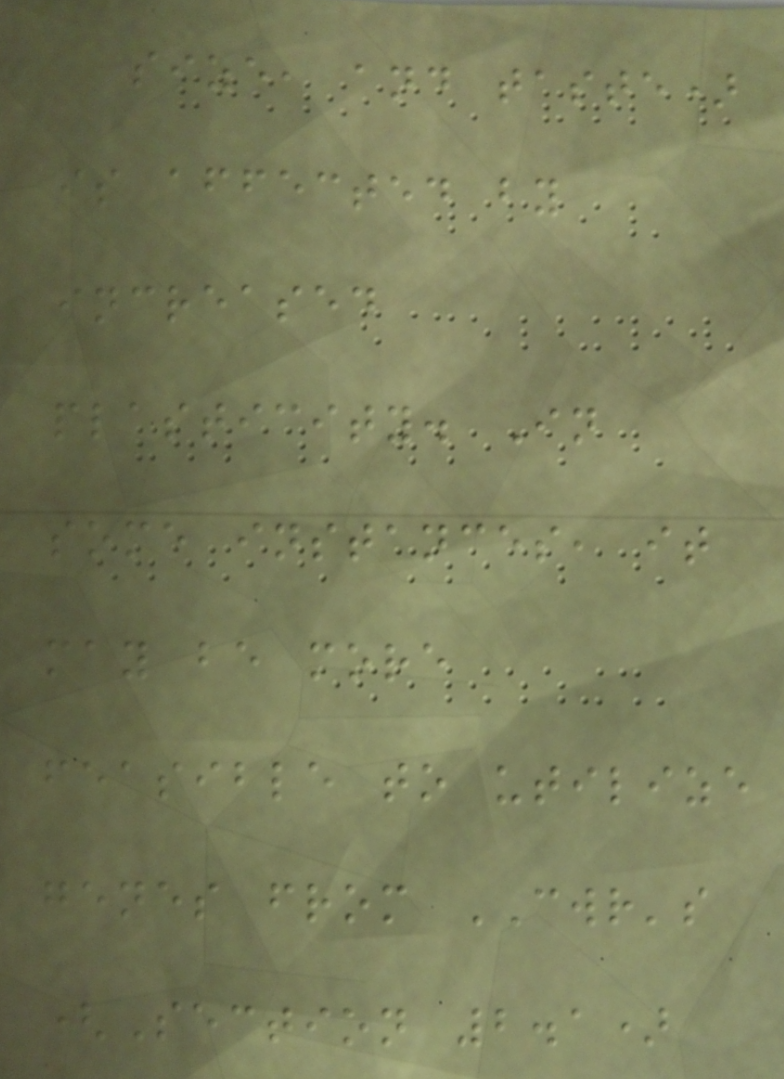size, and taste)
is affected by
increased
plasticity. In
some instances, it
may be more
feasible to utilize
genes from CWR's
(Section 2.1)
